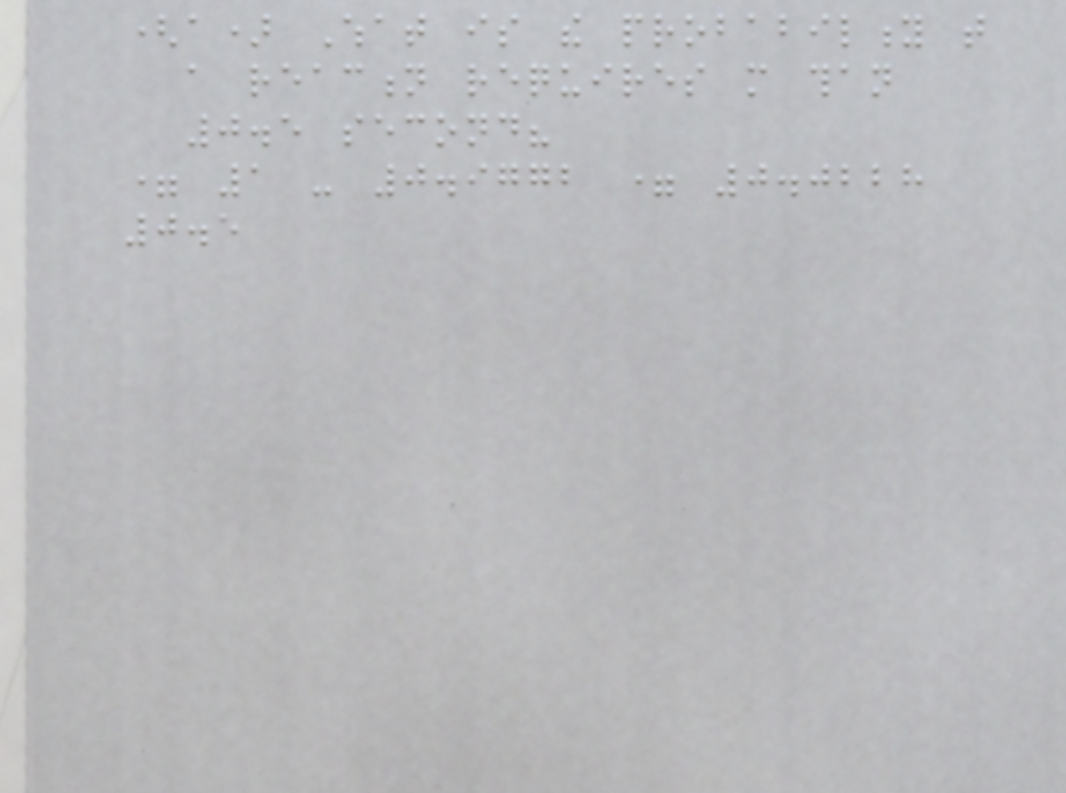(a) What is the probability that
a reaction requires more than
0.5 second?
= 1 - 0.9772 = 0.0228
0.5
